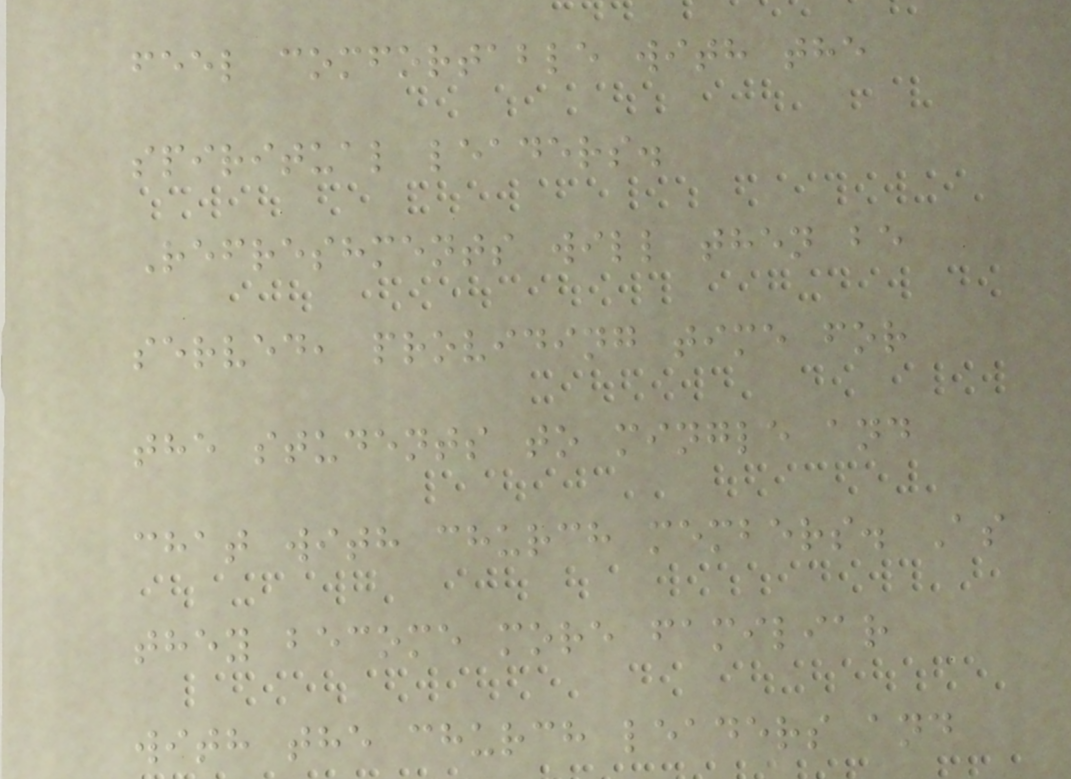feel comfortable with the
spiritual leaders.
Refreshments will then be
served, providing time for
the students to mingle and
chat with church members. As
they become more familiar
with the church leaders and
